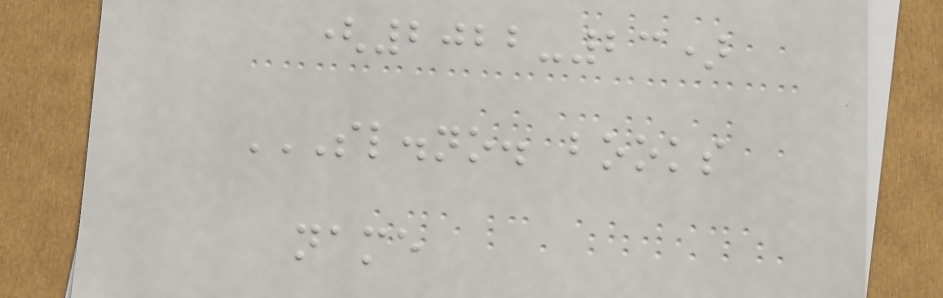(2022-23)
SL.NO. BOOKS
NAME
